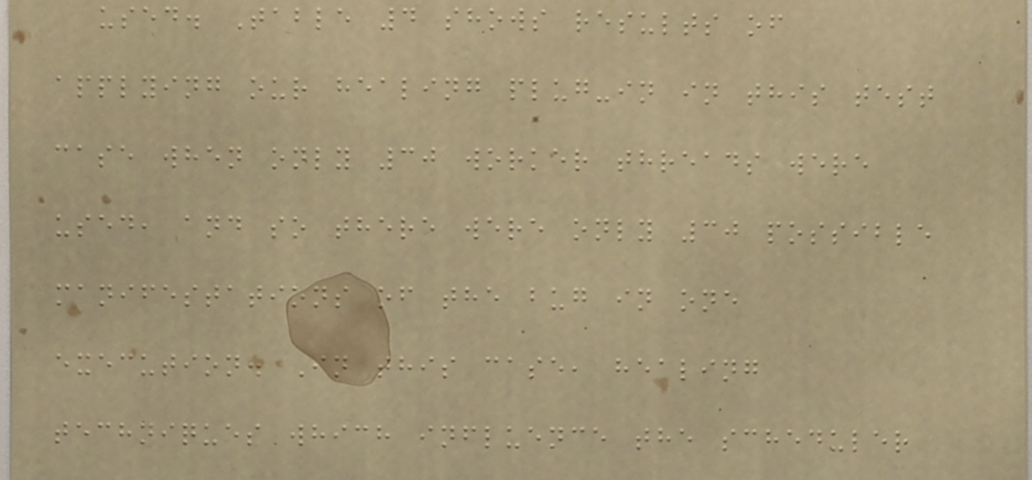used. Table 4 shows results of
applying our healing plug-in in this test
case when only 30 worker threads were
used, and so there were only 30 possible
manifestations of the bug in one
execution. In this case, healing
techniques which influence the scheduler
